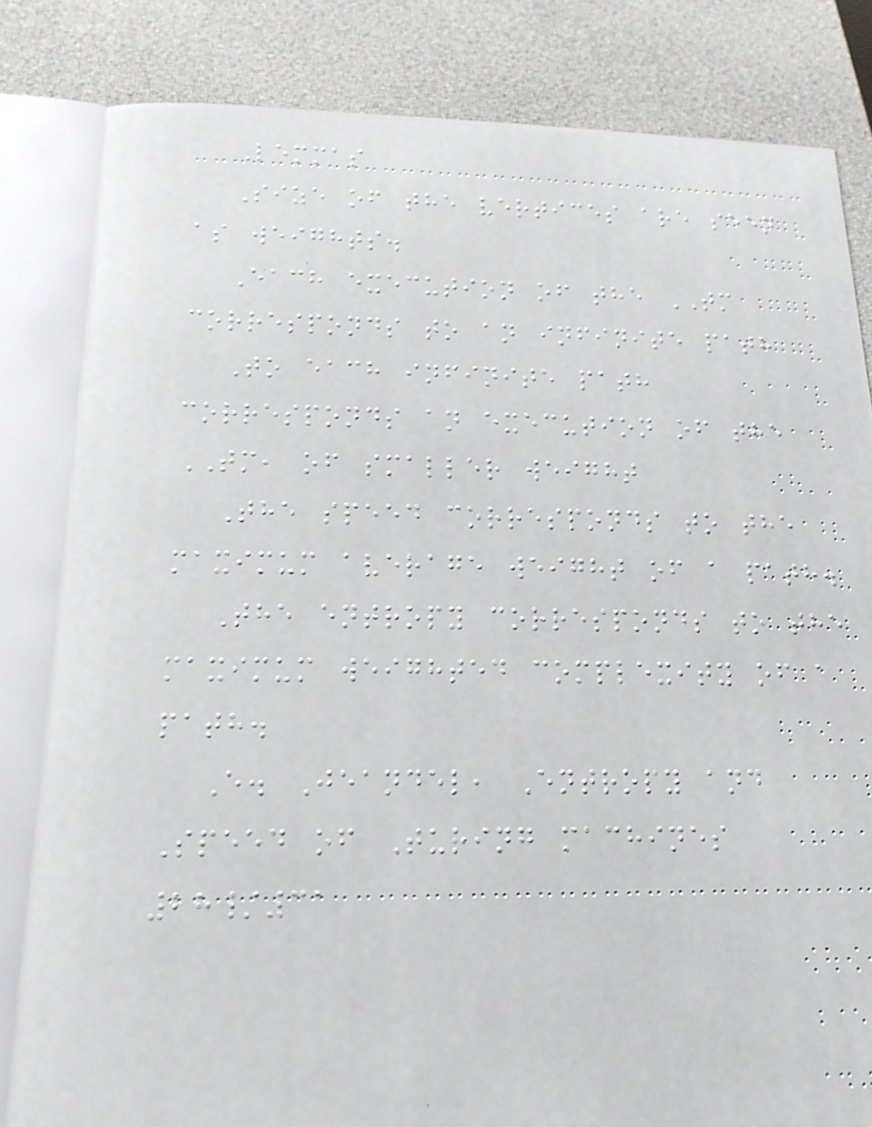Lemmas
Size of the vertices are seen
as weights.
Each execution of the TM
corresponds to an infinite path
To each infinite path
corresponds an execution of the
TM, of smaller weight
The speed corresponds to the
maximum average weight of a path.
The entropy corresponds to the
maximum weighted complexity of a
path.
E. Jeandel, Entropy and
Speed of Turing machines
28/31
